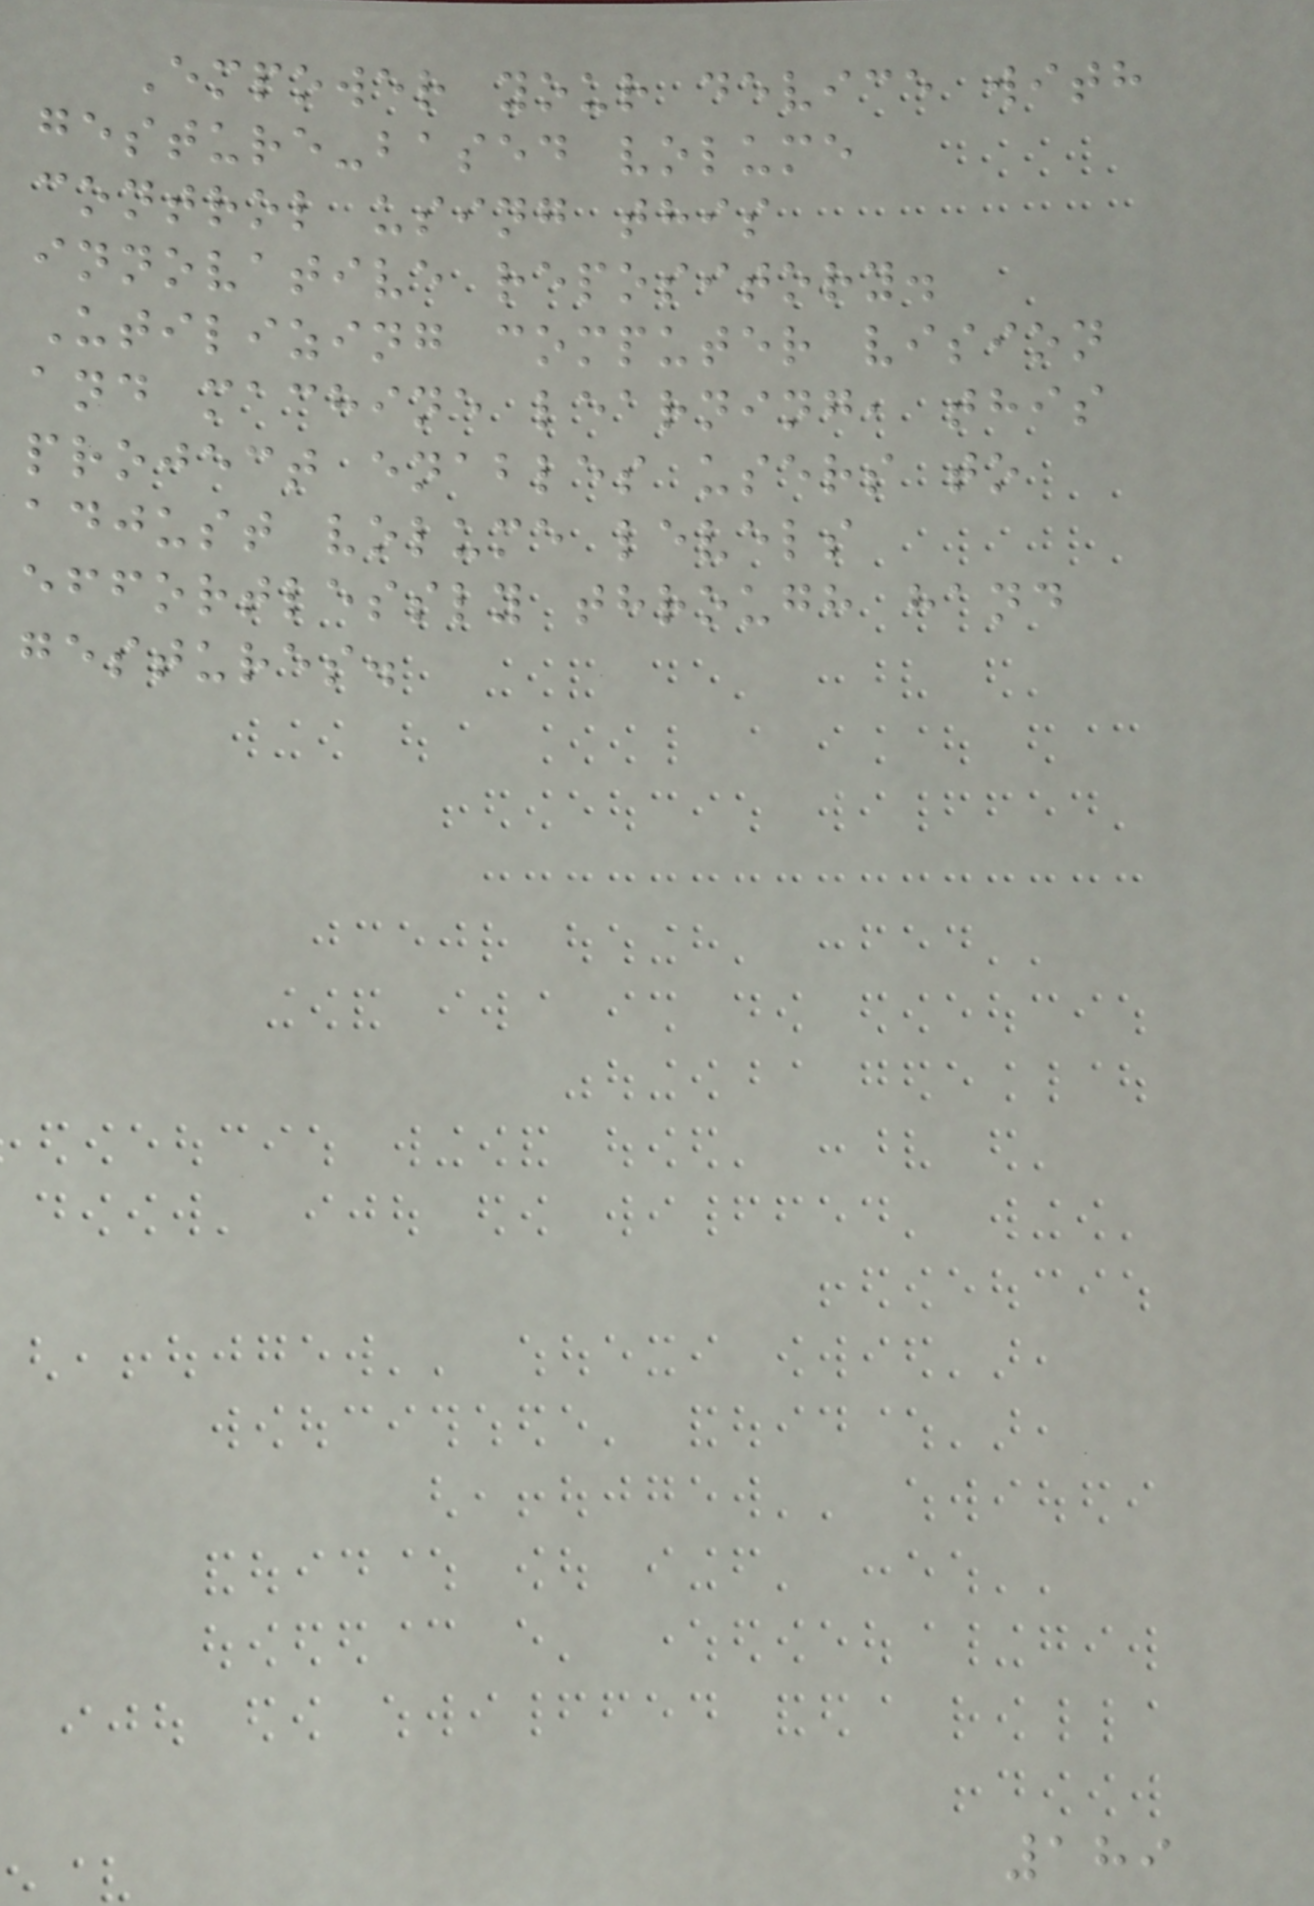Empower your device with
gesture-based volume
control using this
innovative repository.
Utilizing computer vision
and machine learning, this
project enables users to
adjust volume levels
effortlessly through hand
gestures.
189
